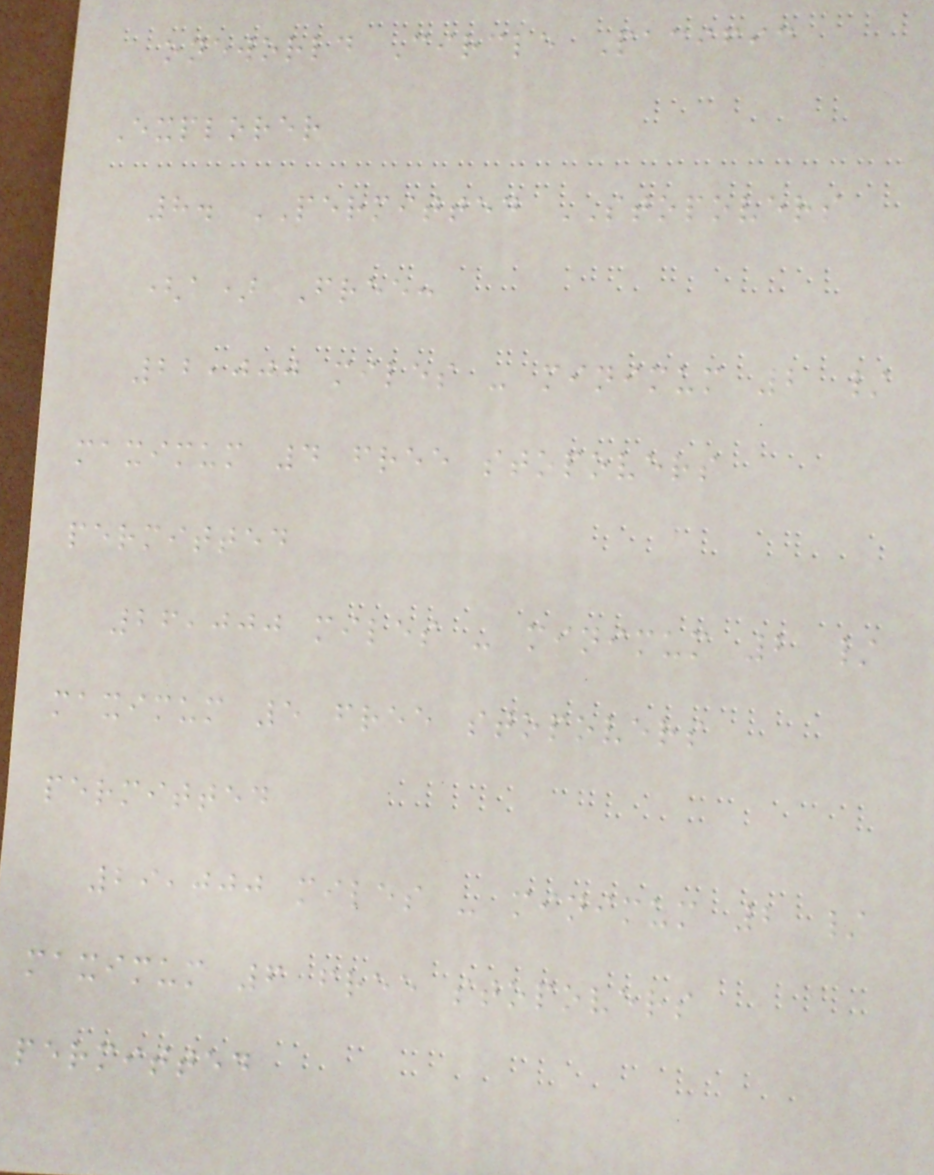oneworld Circle Pacific
Explorer
8. PERMITTED STOPOVERS
(a) Free:
22,000 miles - minimum 2 /
maximum 4 free stopovers
permitted
26,000 miles - minimum 2 /
maximum 5 free stopovers
permitted
29,000 miles - minimum 2 /
maximum 6 free stopovers
permitted
